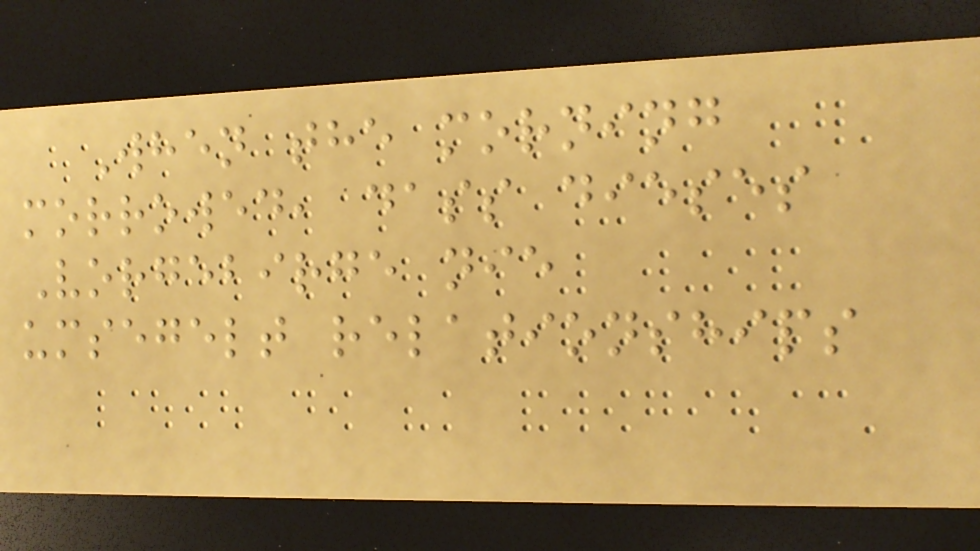When the morning
morrowed, dass dieses
Vorgebirge nie
umsegelt relationships
